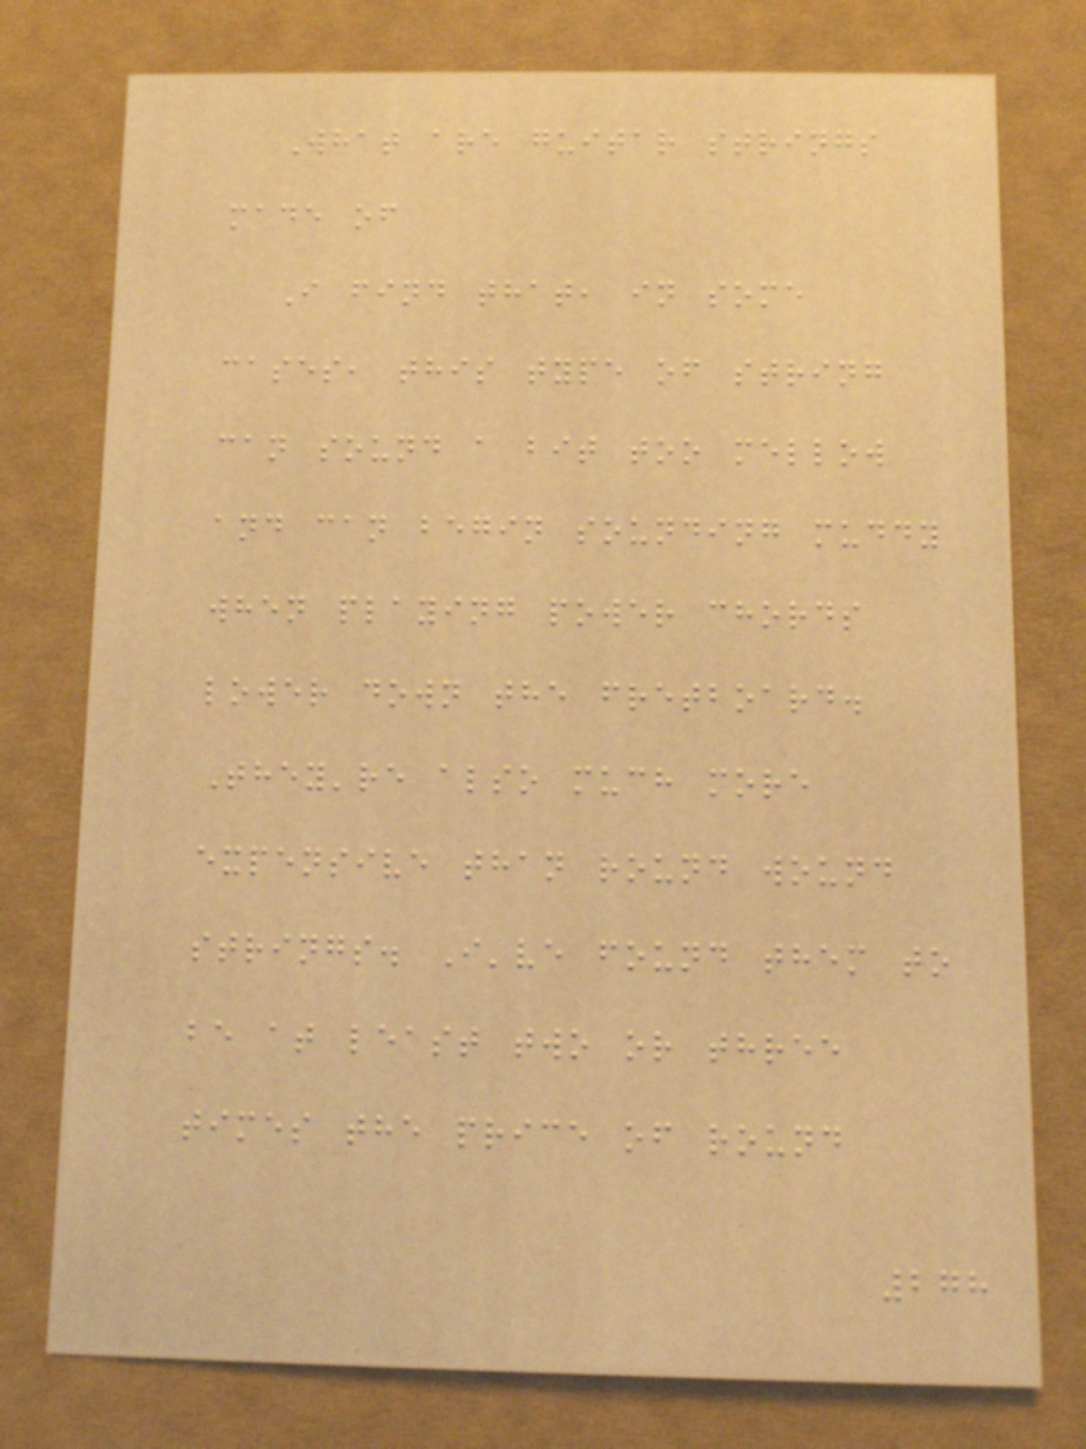What are guitar strings
made of
I find that, in some
cases, this type of string
can sound a bit too mellow
and can begin sounding muddy
when playing power chords
lower down the fretboard.
They're also much more
expensive than round wound
strings. I've found them to
be at least two or three
times the price of round
278
